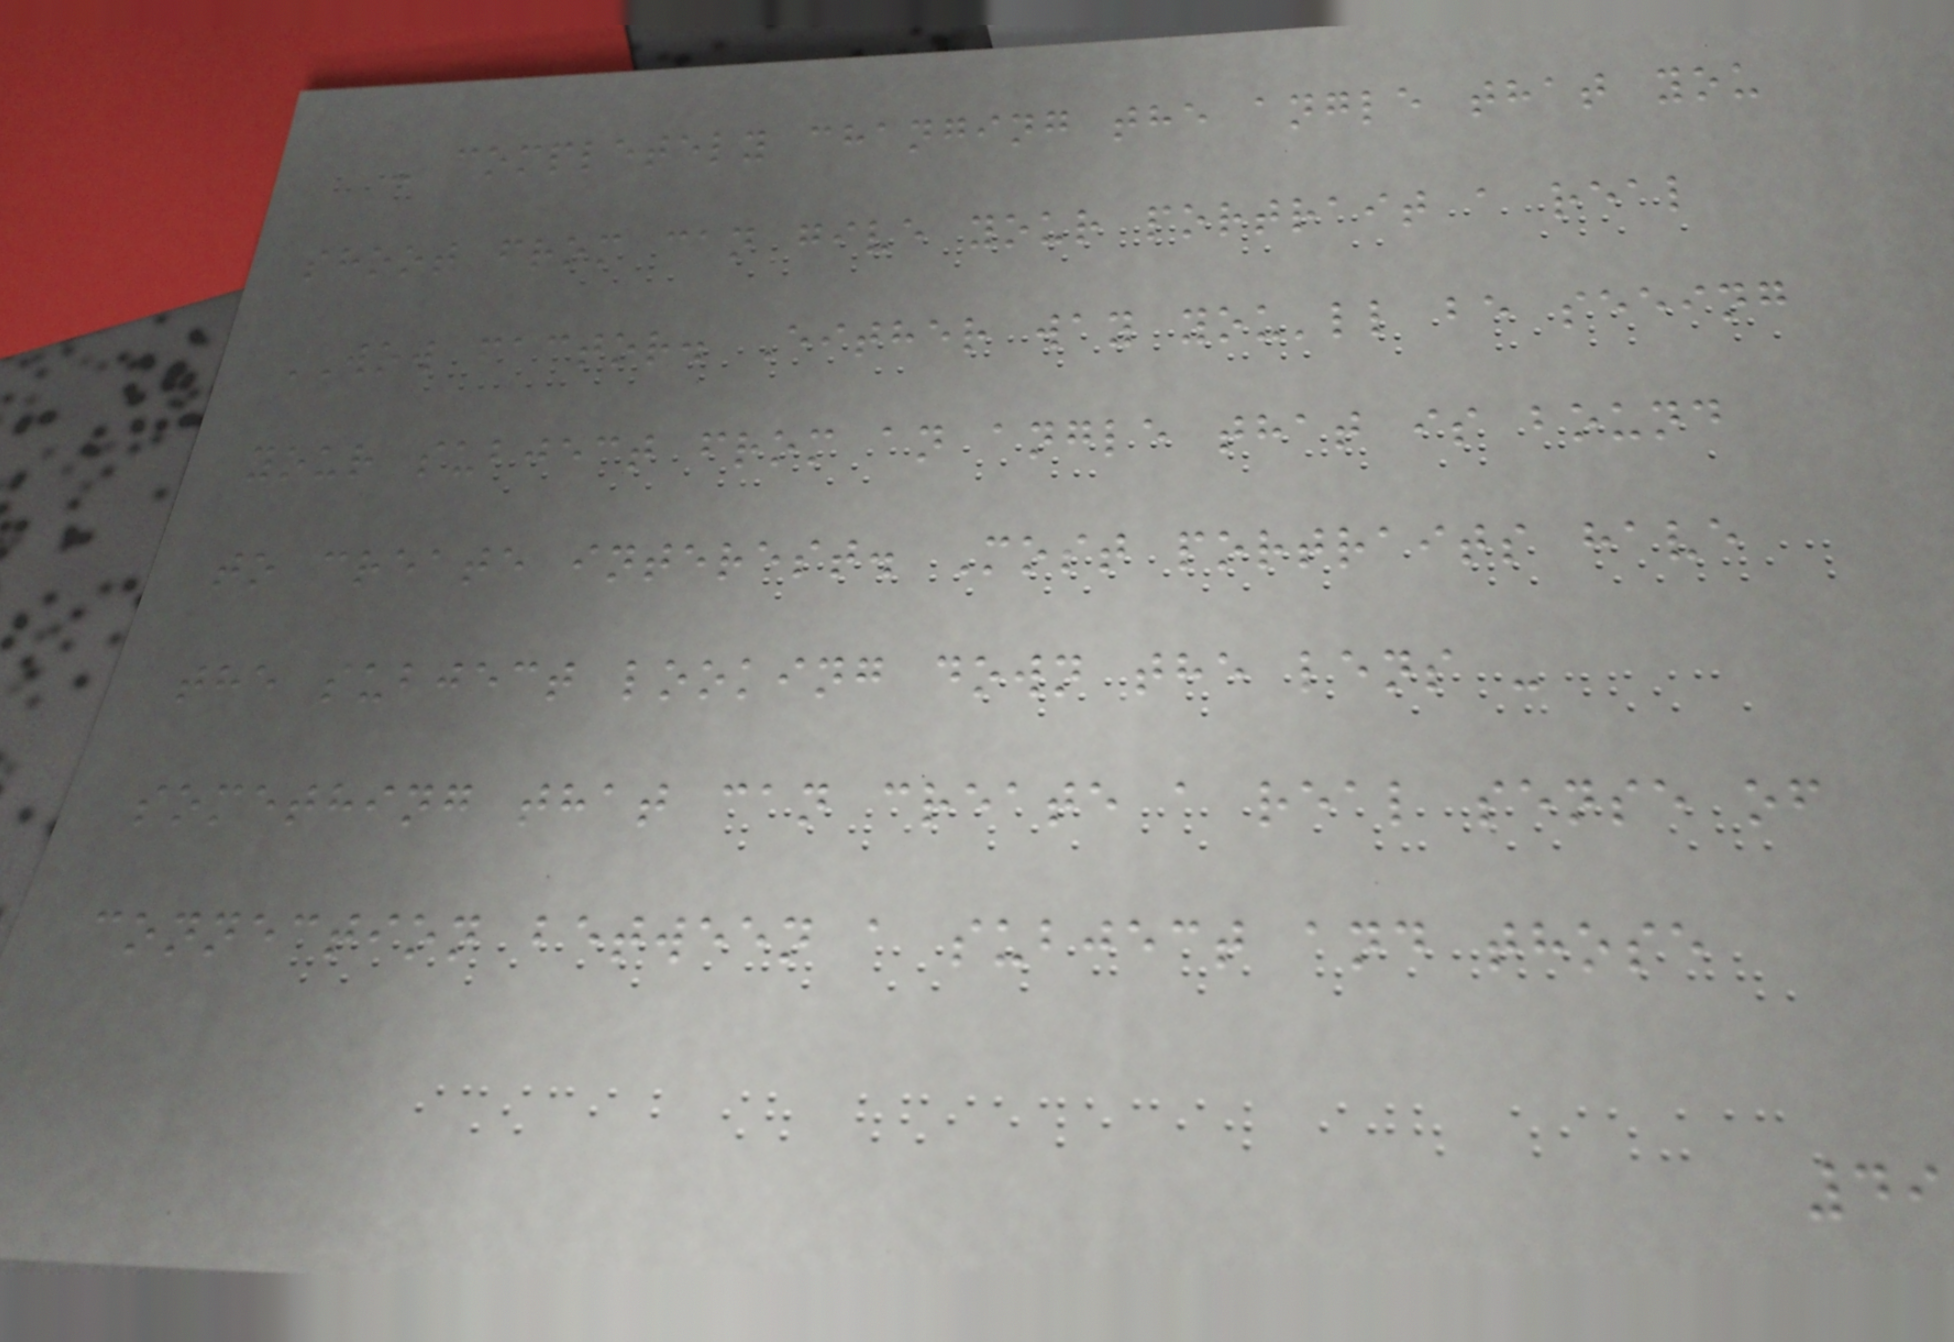- completely changing the angle that you
shoot from can give your portrait a real
WOW factor. Either way you'll be seeing
your subject from an angle that is bound
to create interest. Most portraits have
the subject looking down the lens -
something that can create a real sense of
connection between a subject and those
49
